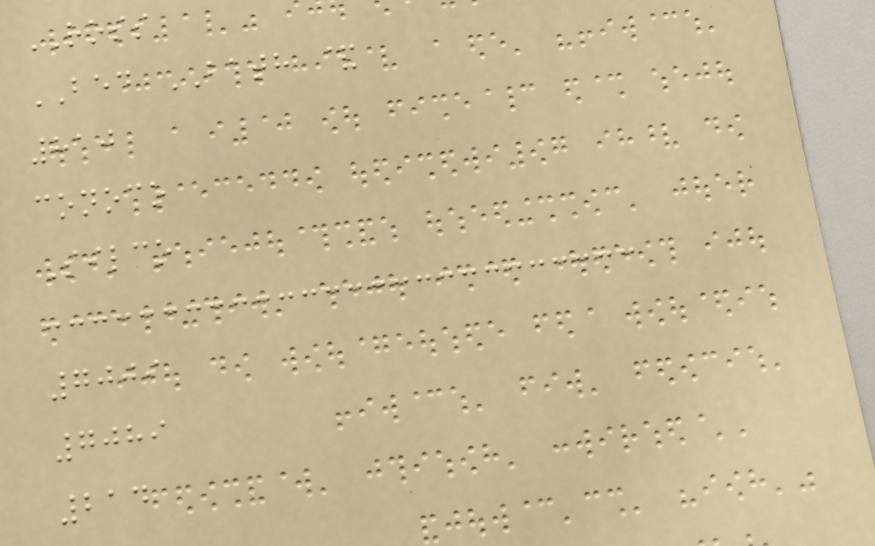ROSS
BED BATH &
810
conoco
Silco
7009
7089
214
